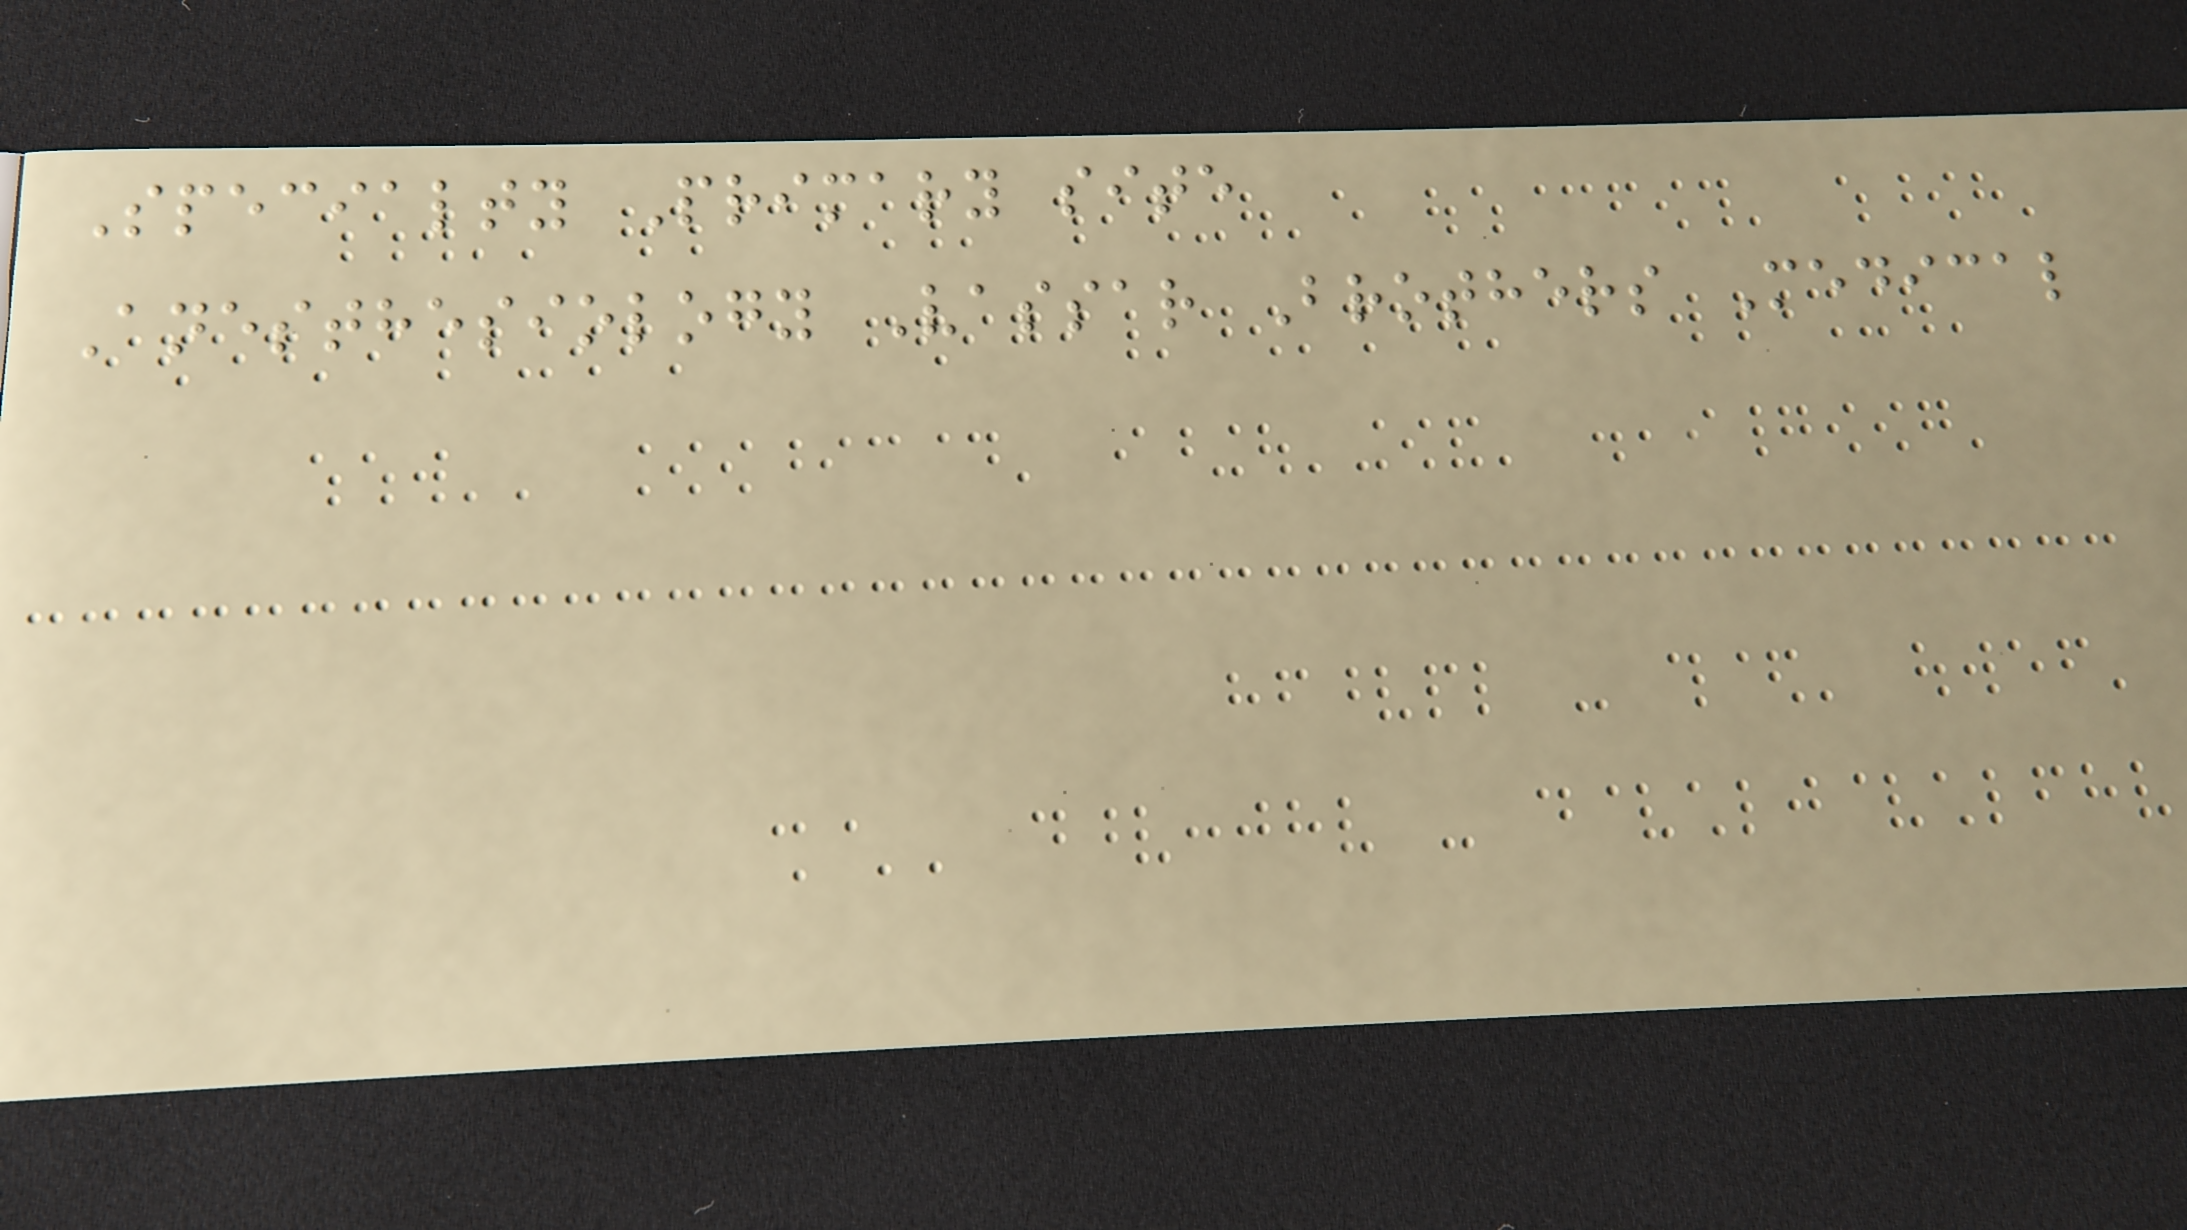Specialty Primary site
Anesthesiology Vassar Brothers Medical
